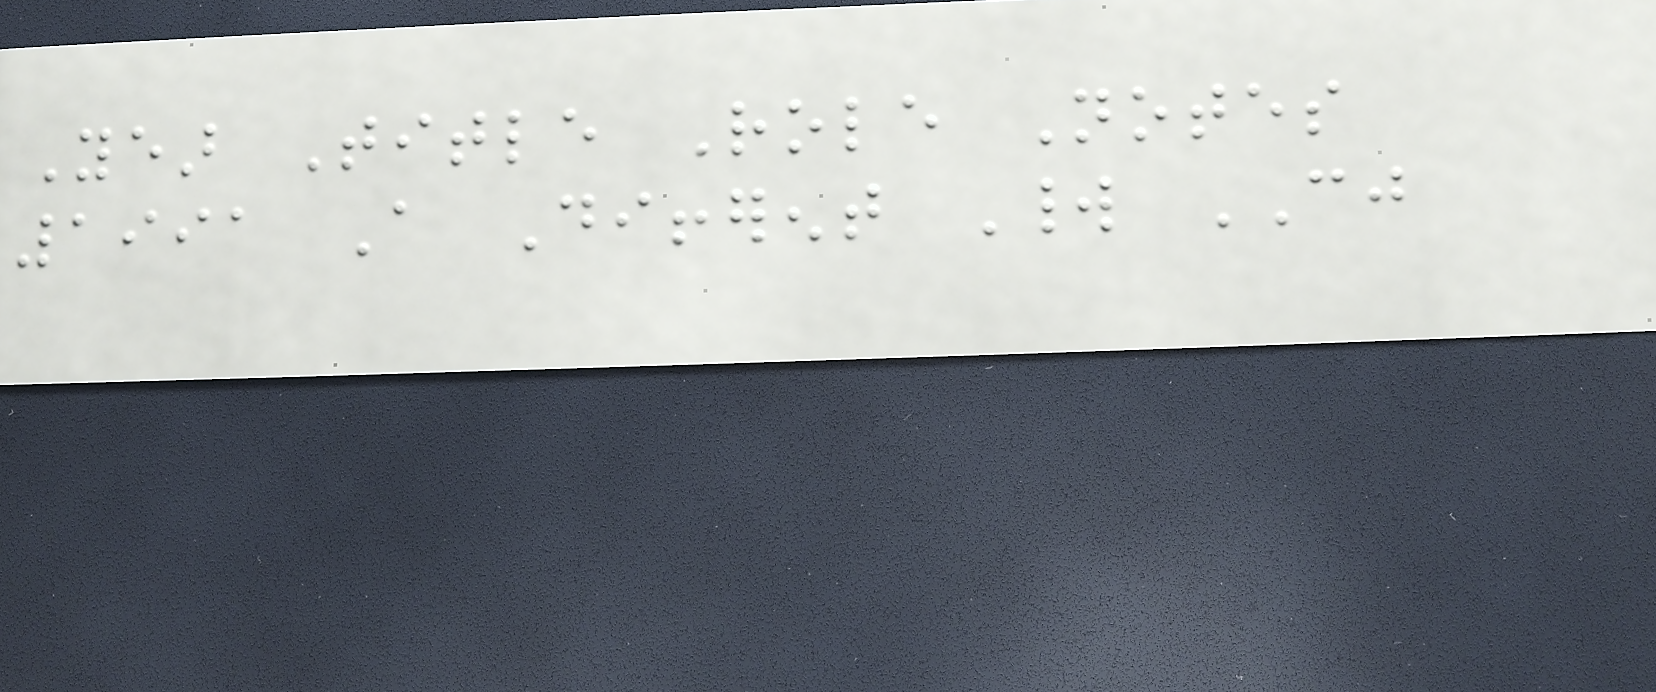Year Title Role Notes
1991 A Different World CJ
